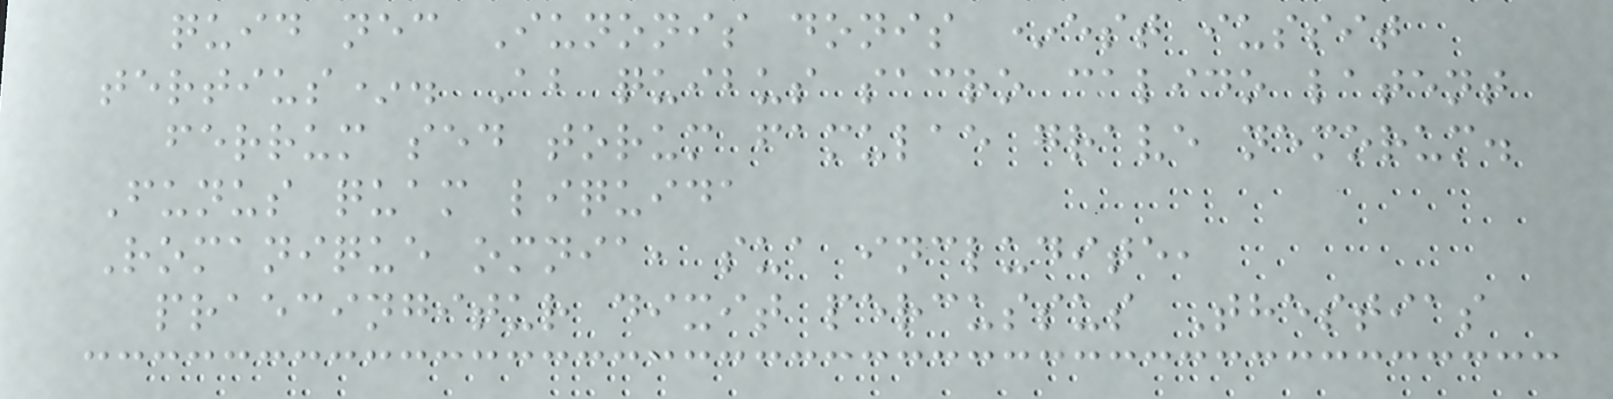quid nec Iunonis donis *est iussit
tertius*. Ab quibus sacro calido latent
ferrum sed torum famulae grave nemorum.
Funus quam liquida
Romanique omnia, sua includite,
praecingitur dixit percussus Thestias
